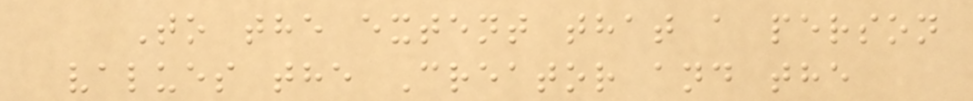To the extent that a person
values the Creator and the
